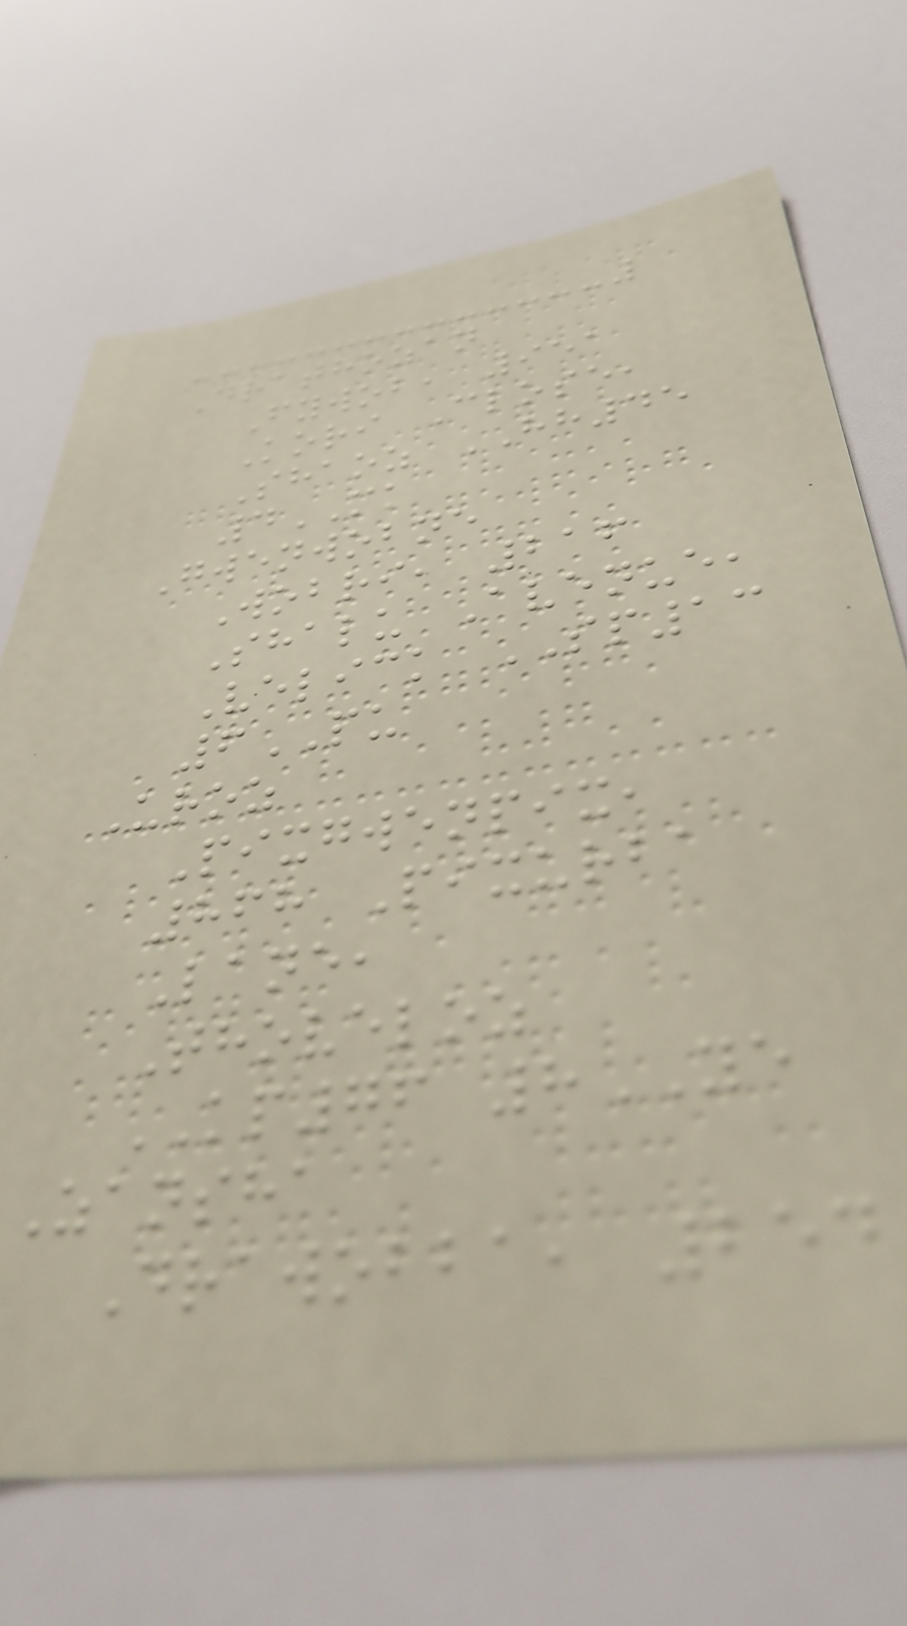Drathozan
Fywob, 951
Kori Close,
Shaoz HH45
4MK
Gwenwobne
Wobri, 216
Shalu Avenue,
Velick SP13
6PU
Uroz
Pixgwenpix,
868 Pixurba
Lane,
Thoveloz
KP76 8YE
Zansha
Drawobba, 254
